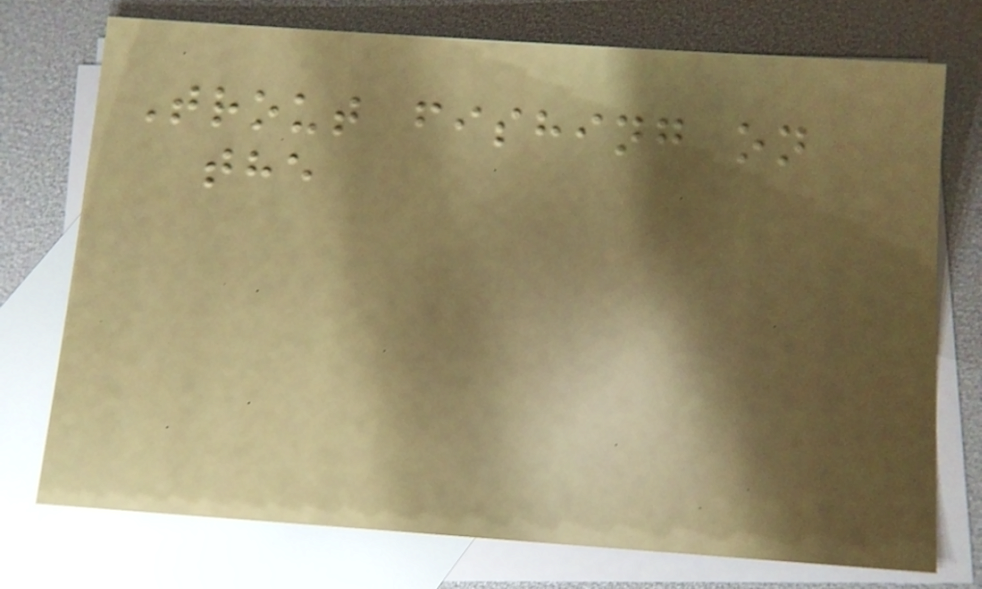Trout fishing on
the
